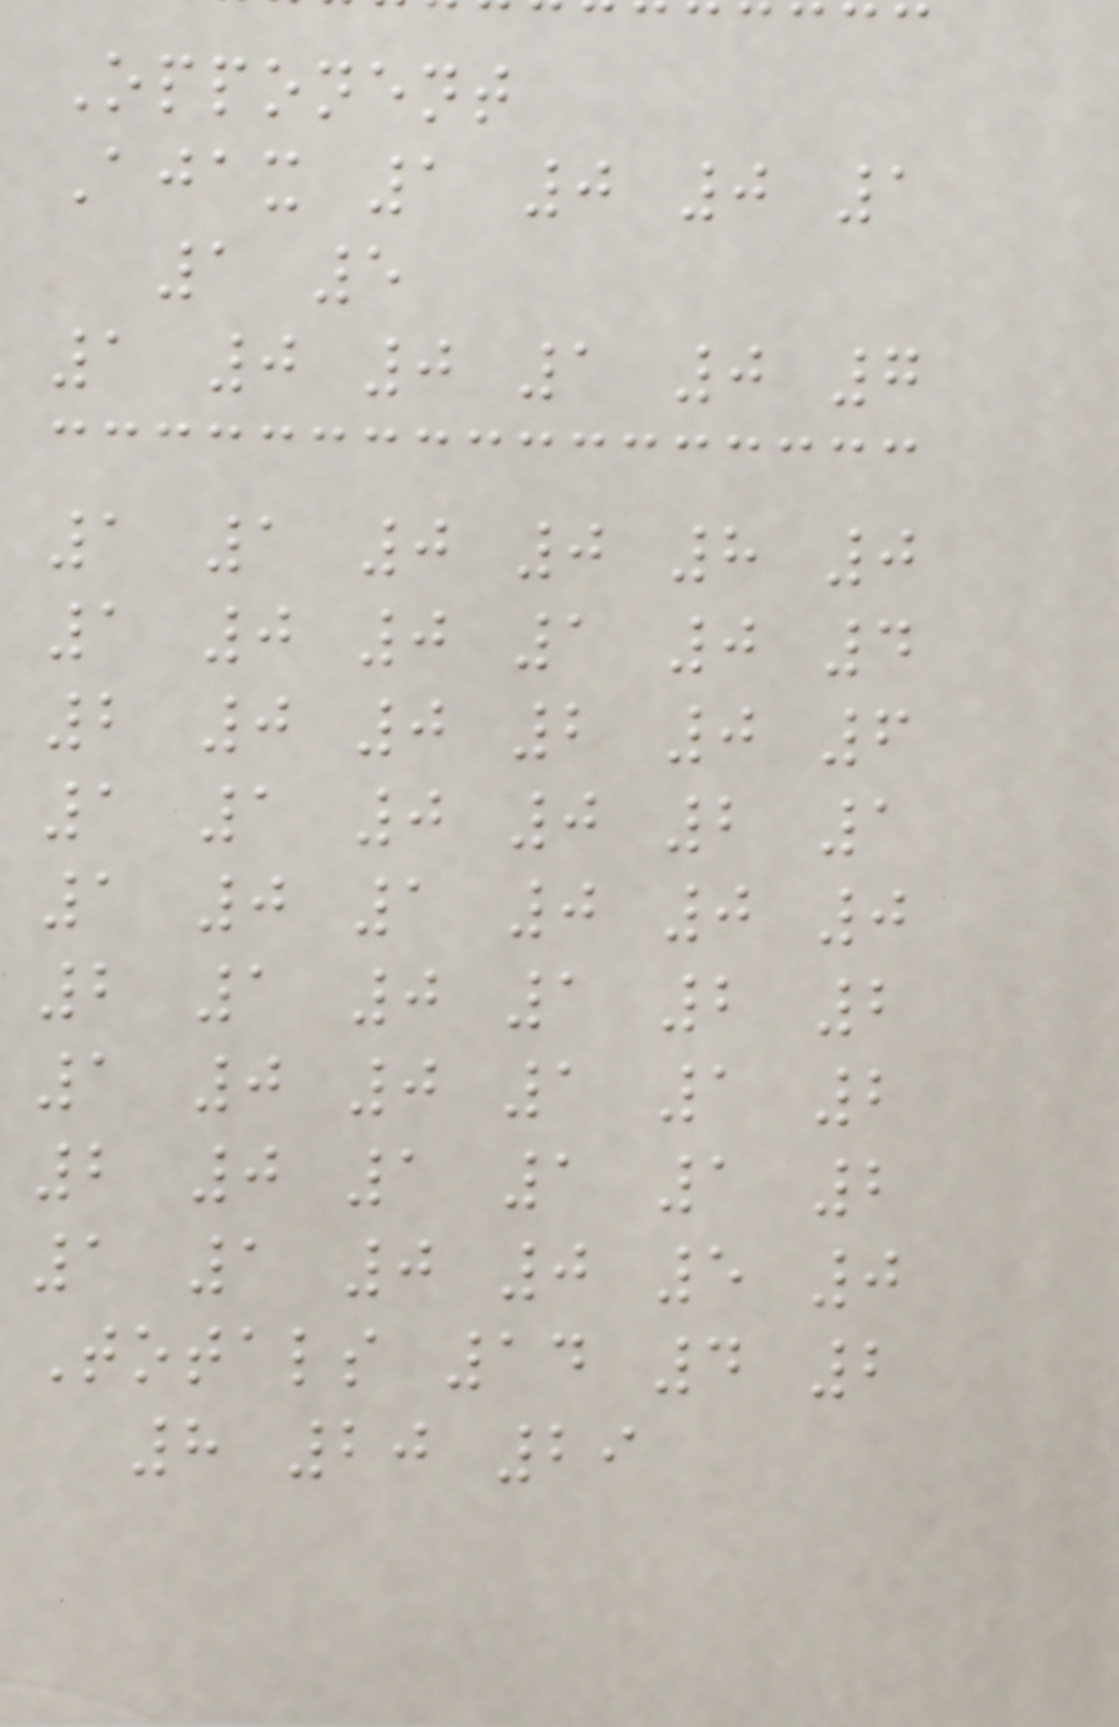Opponent
Ajax 1 0 0 1
1 5
1 0 0 1 0 7
1 1 0 0 8 0
1 0 0 1 0 4
2 0 0 2 0 6
1 1 0 0 2 1
1 0 1 0 0 0
2 1 0 1 2 2
1 0 0 1 1 2
2 0 1 1 1 2
1 1 0 0 5 0
Totals 14 4 2
8 20 29
